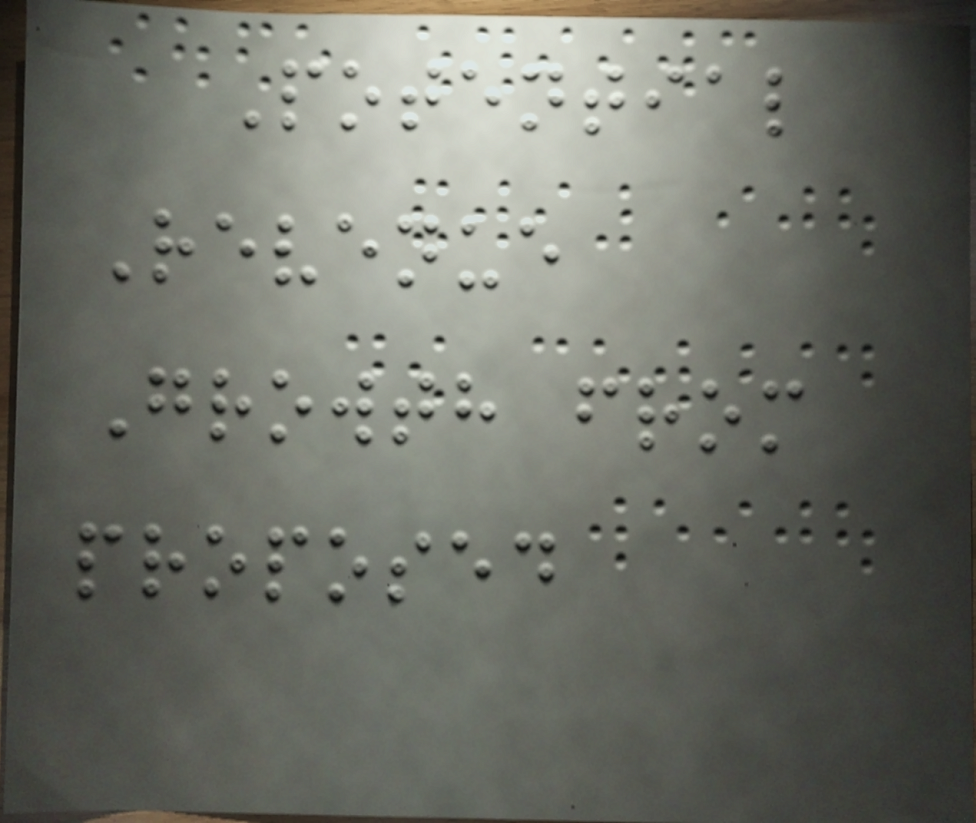Potential
Revenue
Growth from
proposed
